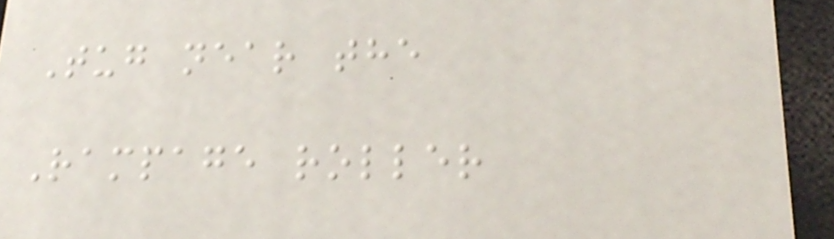Tug near the
Rampage roller
